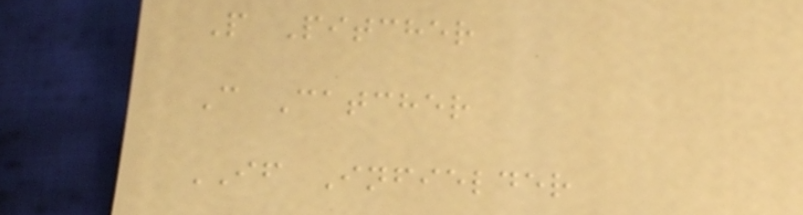P Pitcher
C Catcher
IF Infielder
